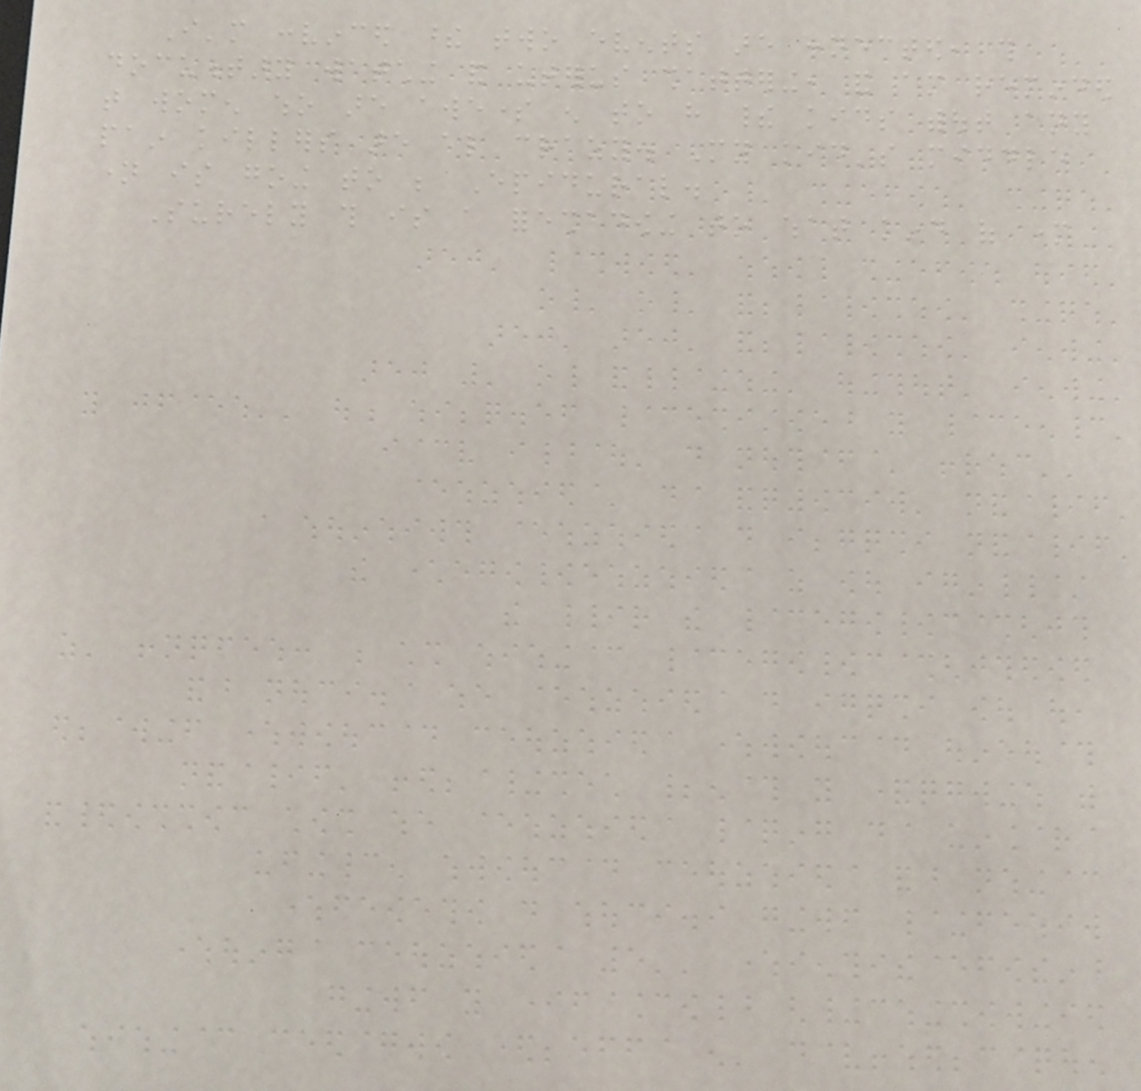I'm convinced these two events are connected, this
documentary watching and uterus shattering, and am reminded
that women who are awesome enough to have their kids without any
pain killers are also crazy. My kid's middle
name is going to be Epidural.
Surely this is a foreshadowing to what kind of mother
